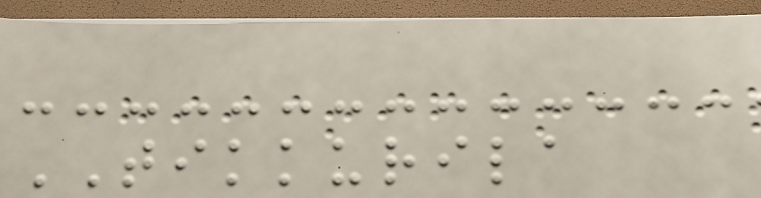TIKKURILA
